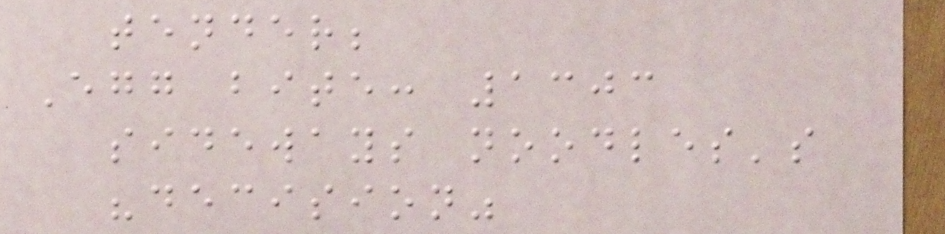tender;
Egg bite: 1303
sideways noodles's
"decision"
